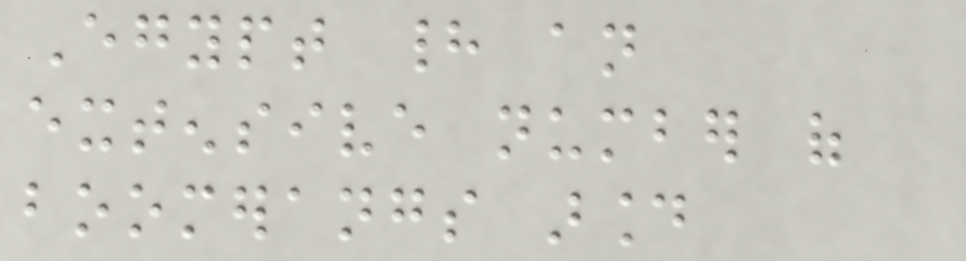Egypt had an
extensive number of
boomerangs around
